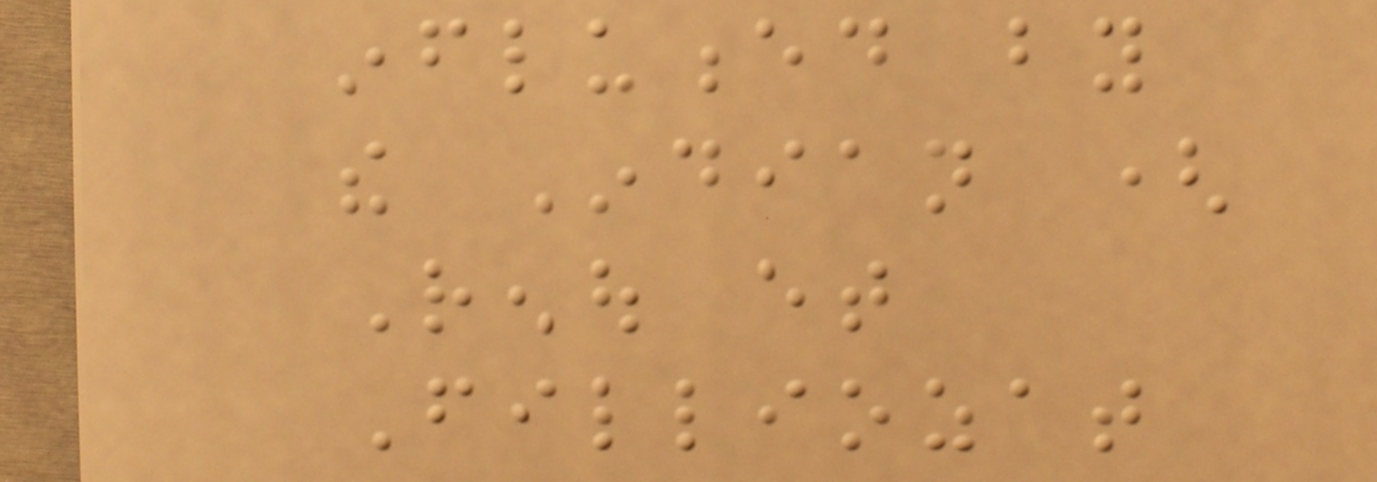influenced by
the Indian (
Renou et
Filliozat
